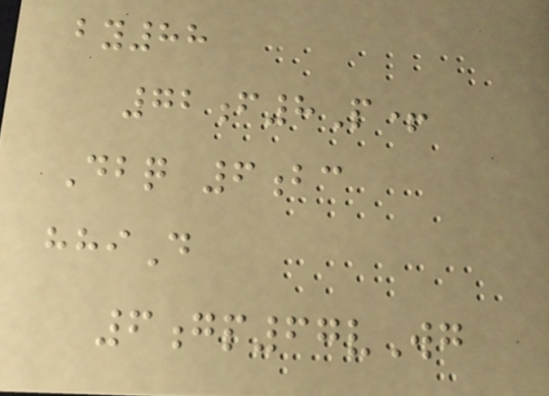by88
72f8P+
Dbq 6bc
hhiD
6gp67vWg
